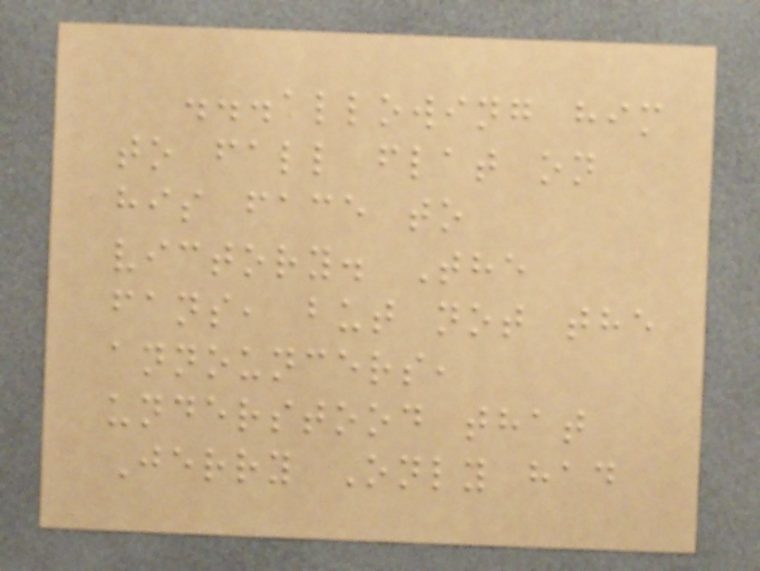...allowing him
to fall flat on
his face to
victory. The
fans, but not the
announcers,
understood that
Jerry Only had
